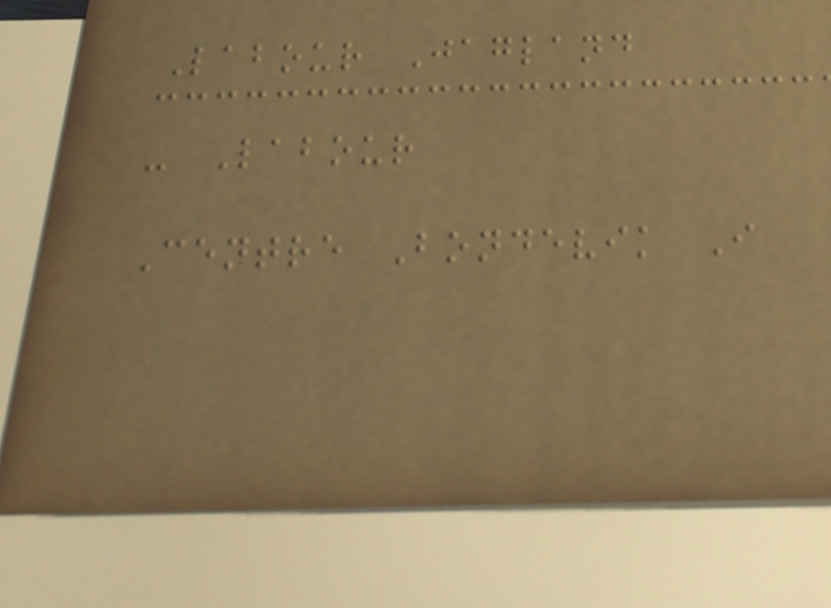Labour Jagland
- Labour
Centre Bondevik I
